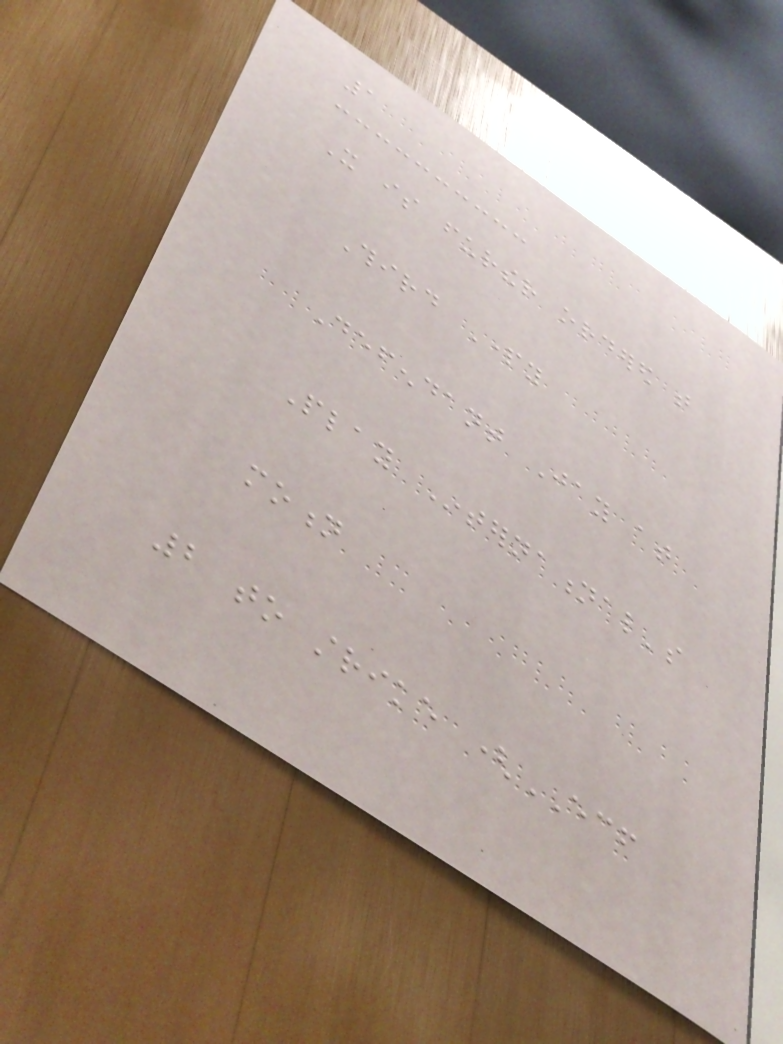1
It is further ordered that
Third Party
Defendant Jay at
Play International's
motion
2 to strike (ECF
